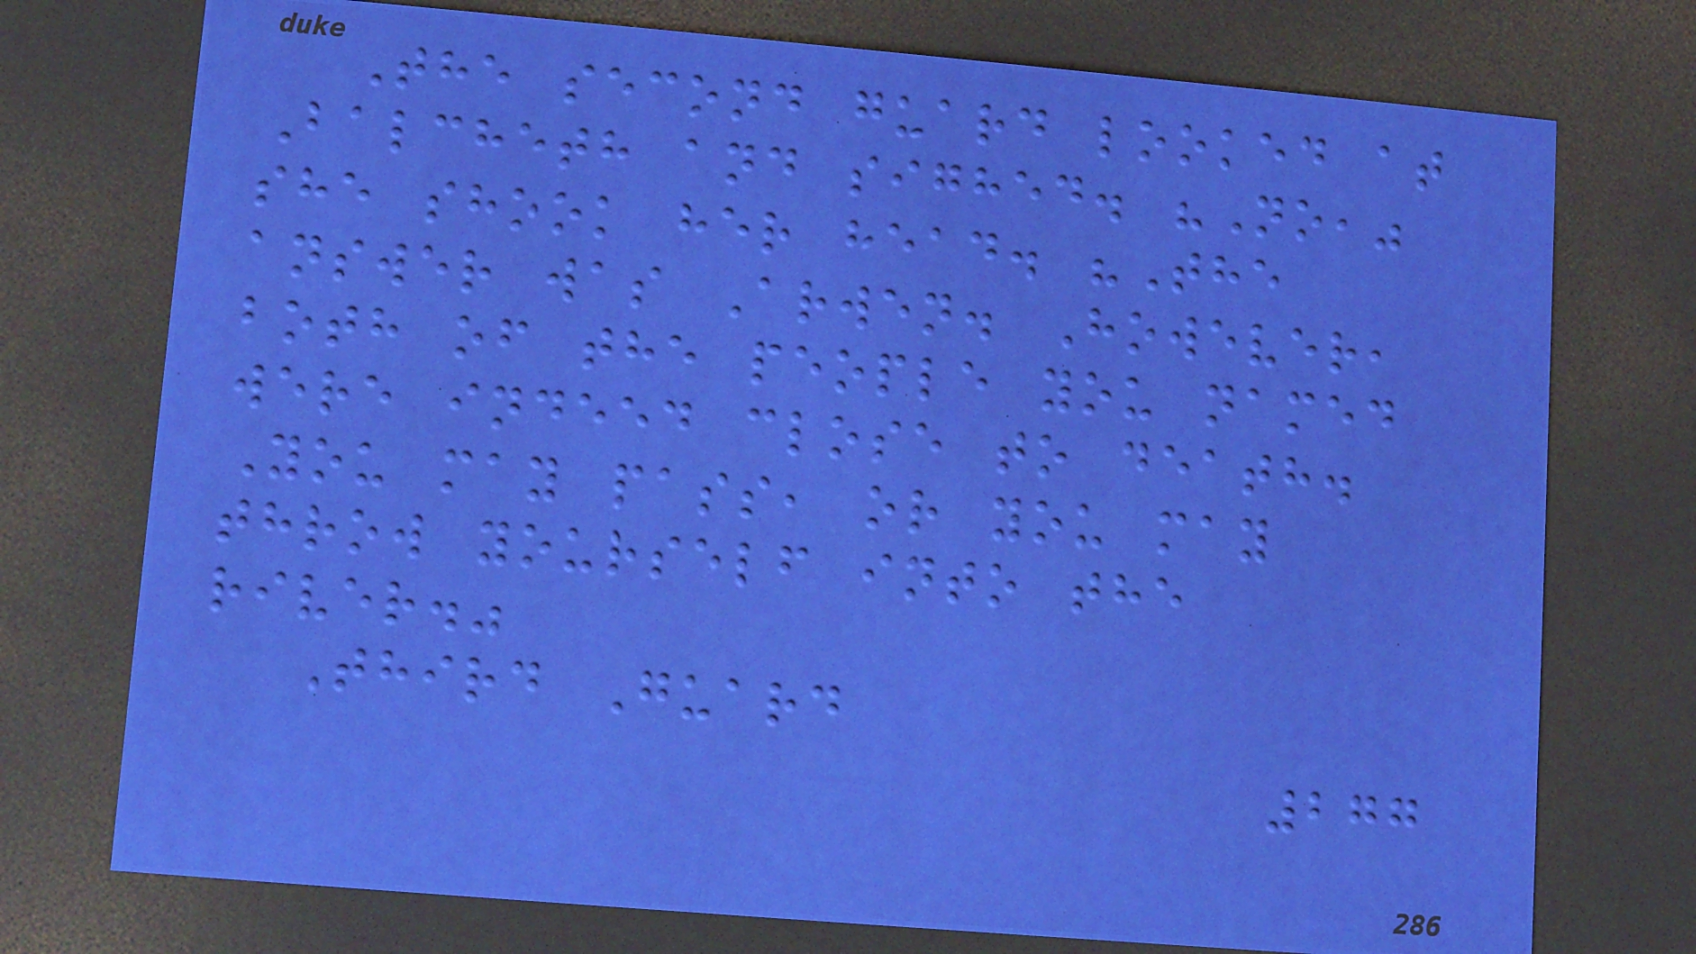The second guard looked at
Balcheth and sighed. "No,"
she shook her head. "The
answer was Arwen. However,
both of the people you named
were indeed close to death.
You may pass, or you may
throw yourself into the
river."
Third Guard
277
